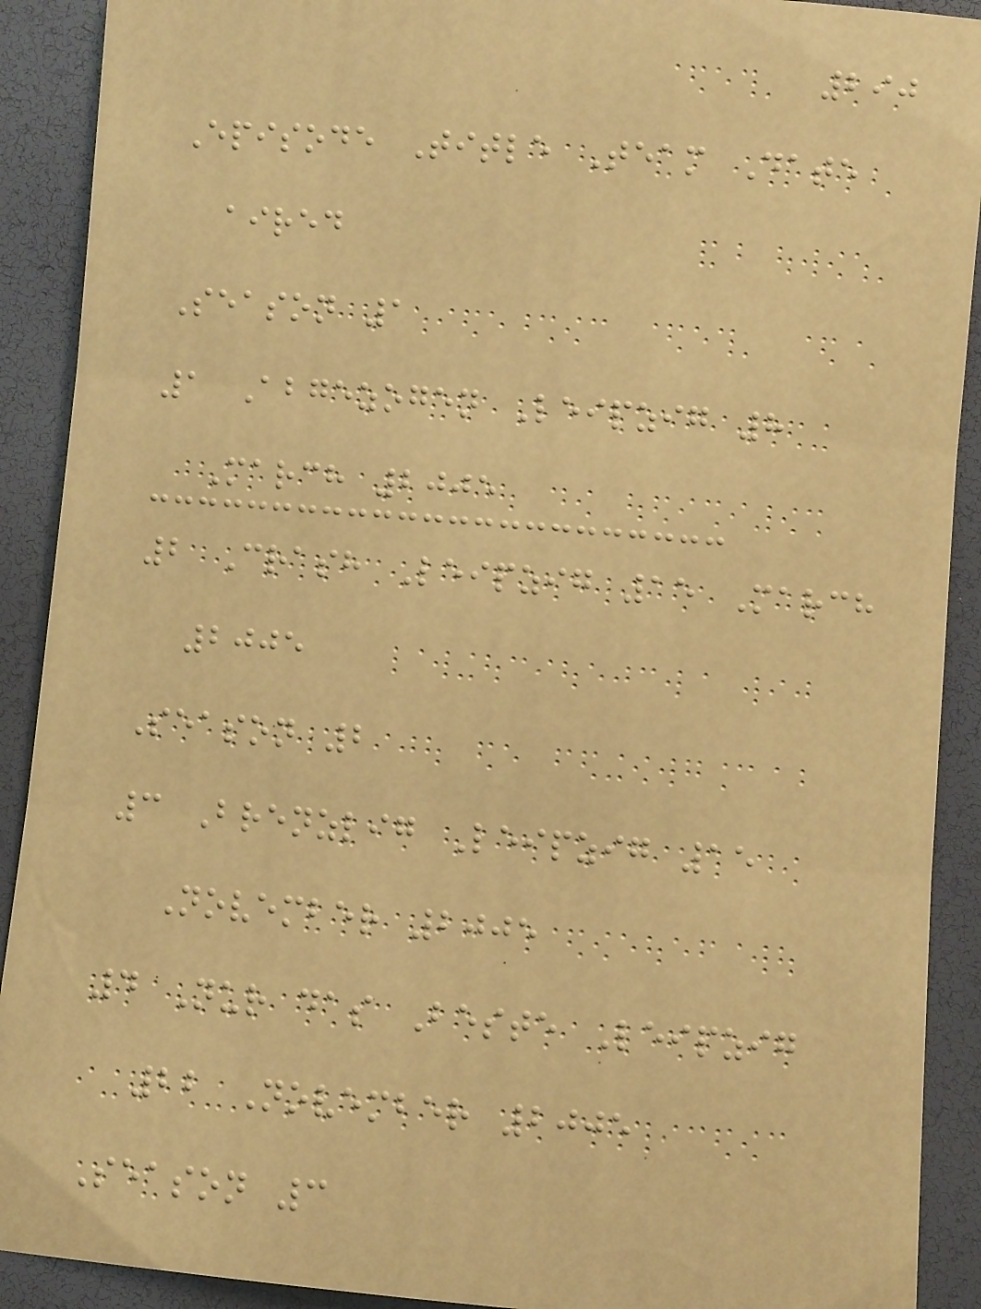290
Episode Title Team Date
aired
Season 1
1 Abgezogen Leipzig 8
March 2005
2 Crash Leipzig 15 March
2005
Season 2
3 Brenzlig Leipzig 15
November 2005
4 Nur das Beste Leipzig
22 November 2005
Season 3
